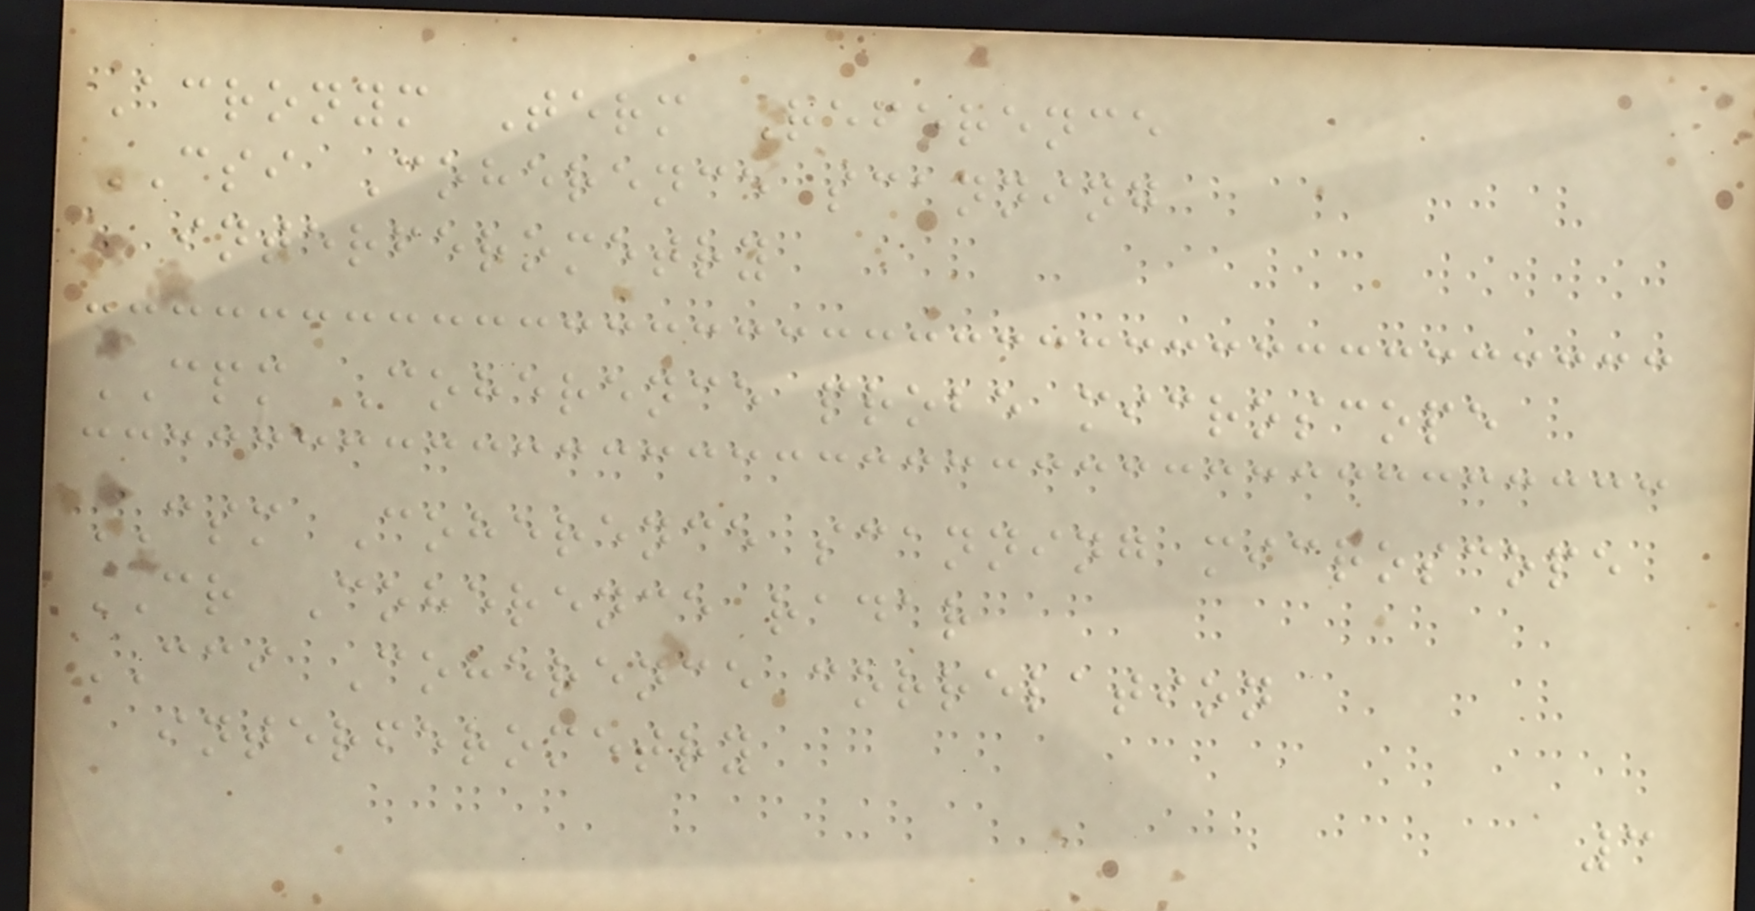Acronym Term Reference
CSI Coherence scanning
interferometry
CPM Coherence probe microscope
CSM Coherence scanning microscope
CR Coherence radar
CCI Coherence correlation
interferometry
3
